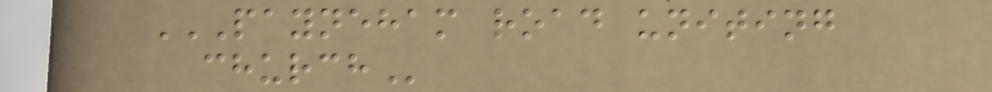PAYNEHAM ROAD UNITING
CHURCH
